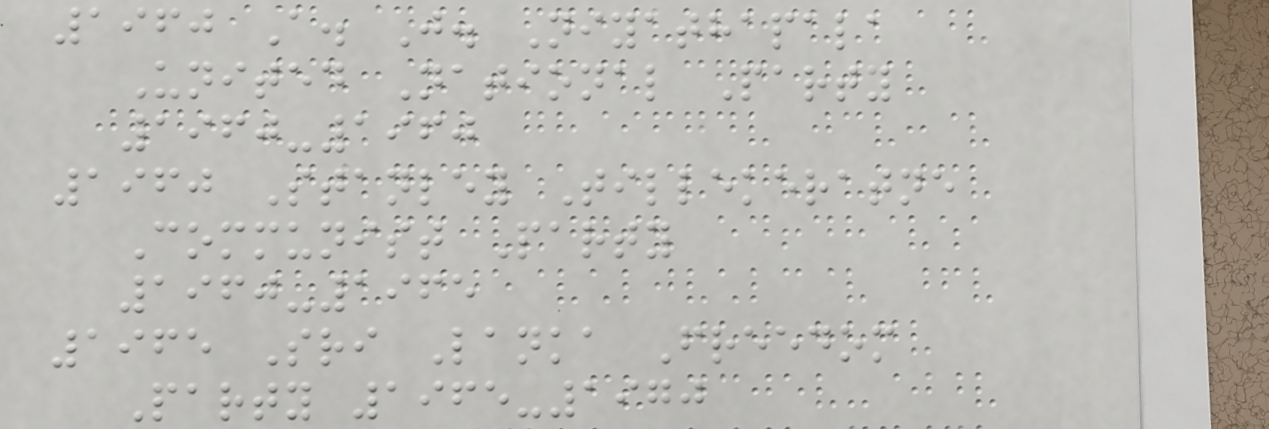1960 A. J. Niyathapala
United National Party
1960-1960
1960 Stanley Tillekeratne
Communist Party
1960-1965
1965 Sri Lanka Freedom
Party 1965-1970
